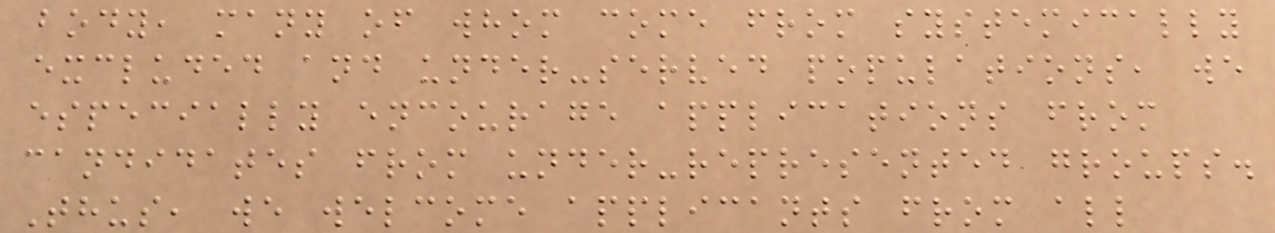body, many of whom come from systemically
excluded and under-served populations, we
especially encourage applications from
candidates from under-represented groups.
Thus, we welcome applicants from all
